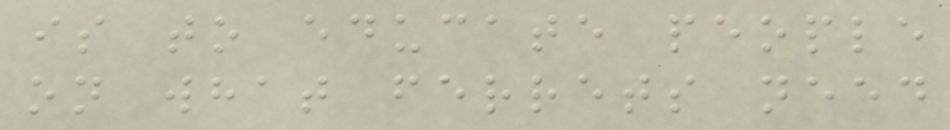is to educate people
on what ferrets need
